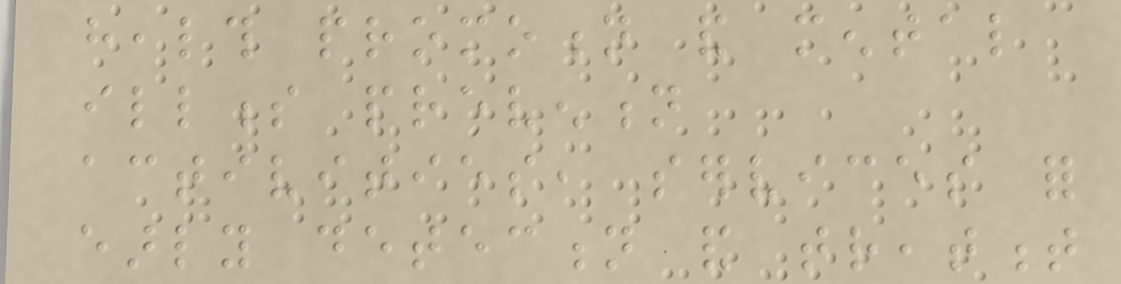health promotion and mental
illness prevention
activities, services for
early detection and treatment
